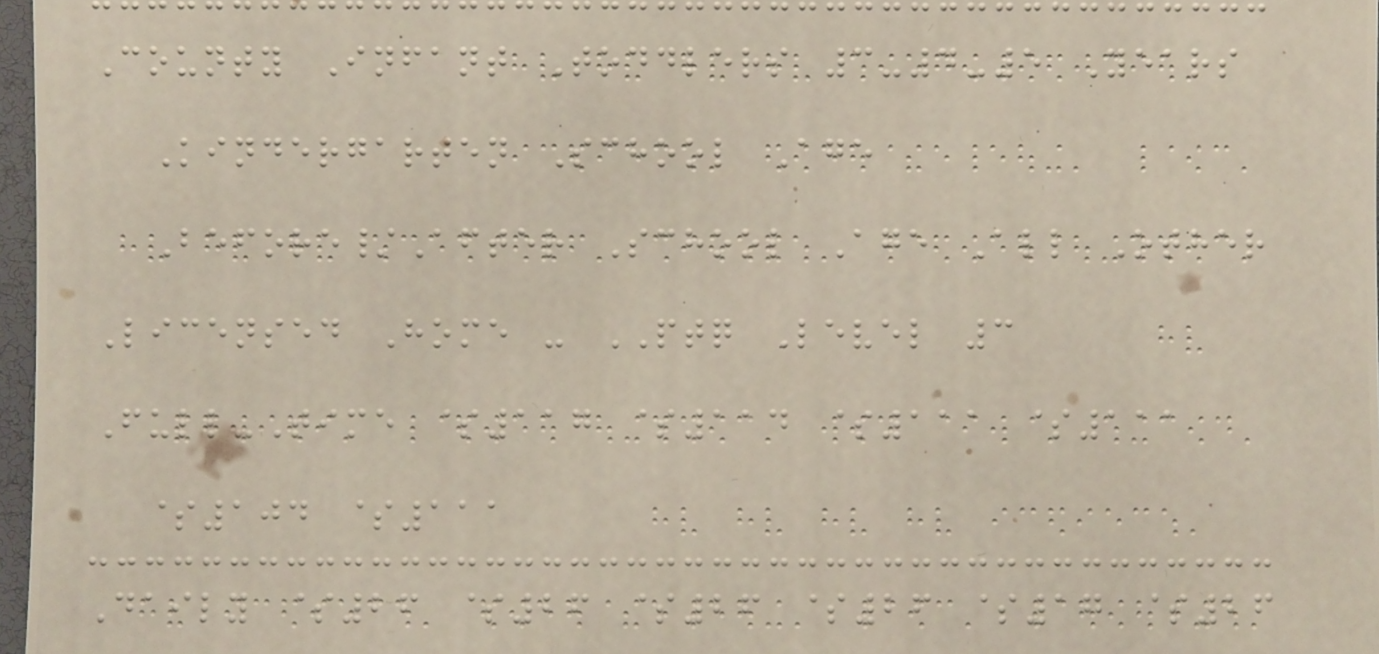County Infant Toddlers 3-4-5 Years
Kindergarten School Age
Before/After School Age All Other
Licensed Home - PTQ Level 3
Full-Time $117 $114 $111 $111
$104 $111
Daily $26 $26 $26 $26 $17 $26
